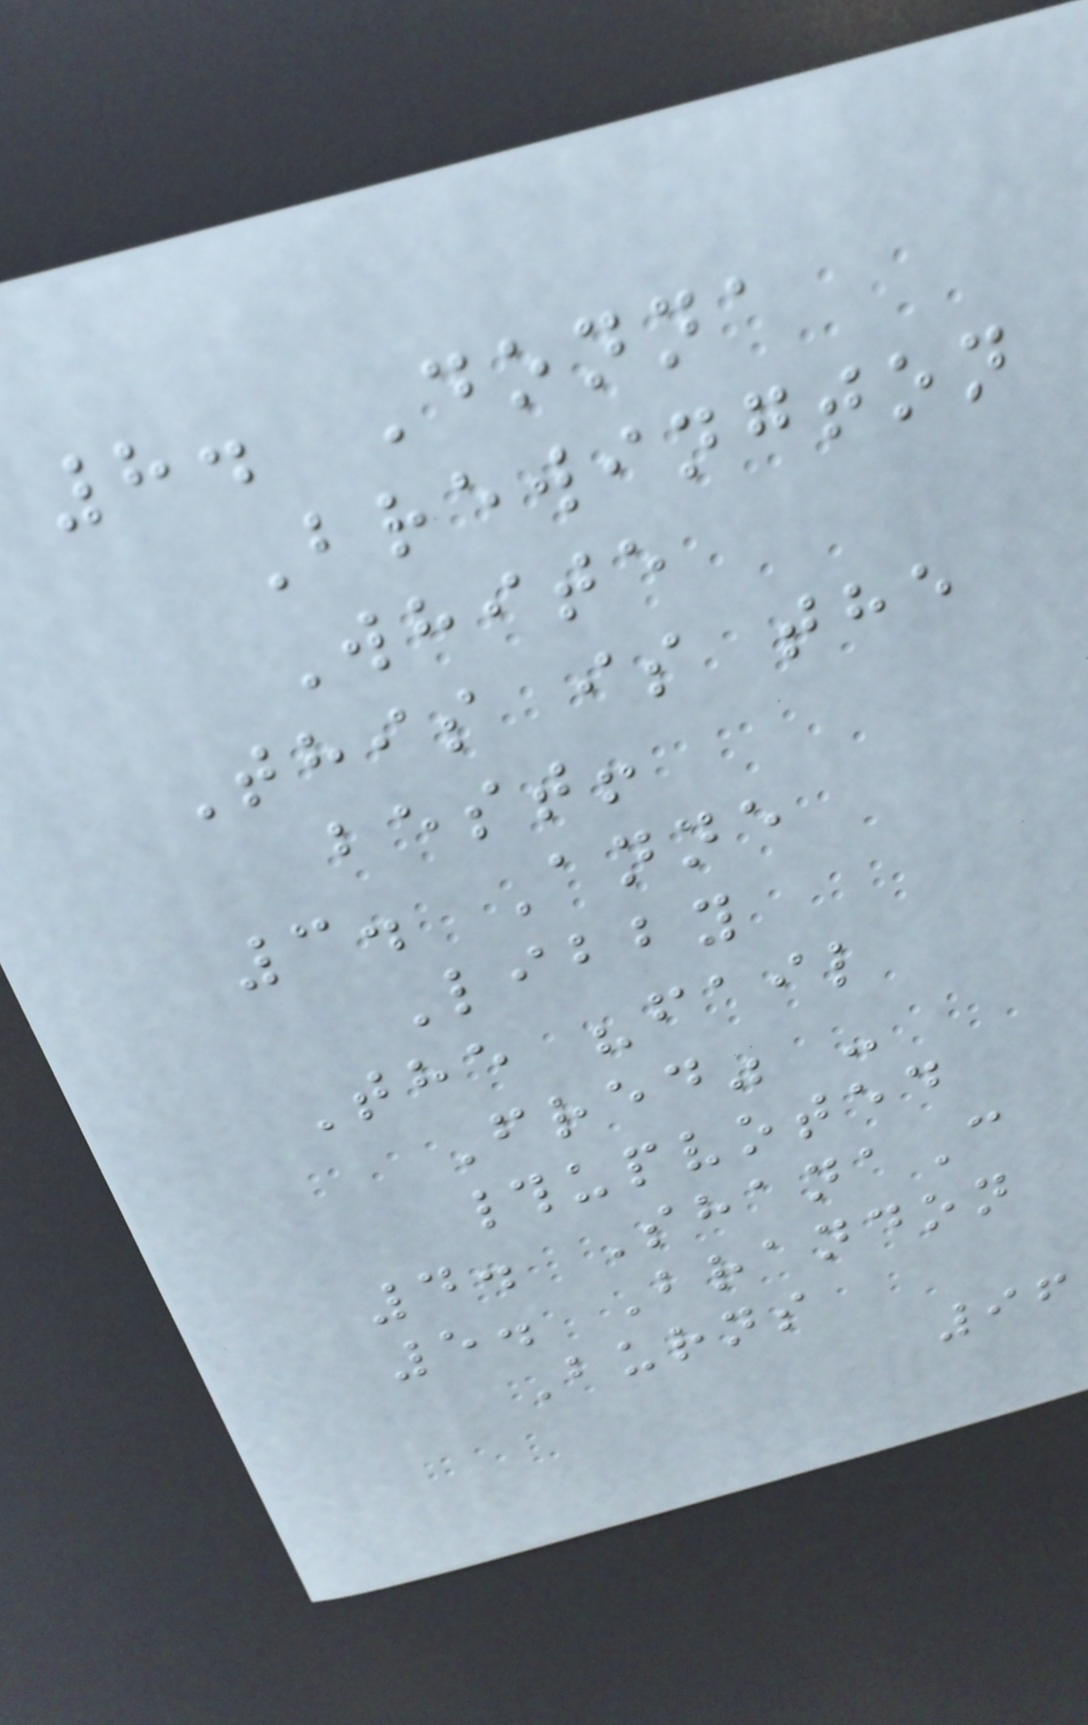8. Donna
Brewington
White
This is the
best!
3. Anne
Libby
The "fail
Fred" -
#upvoted
4. ShanaC
5. Brandon
Burns
96
